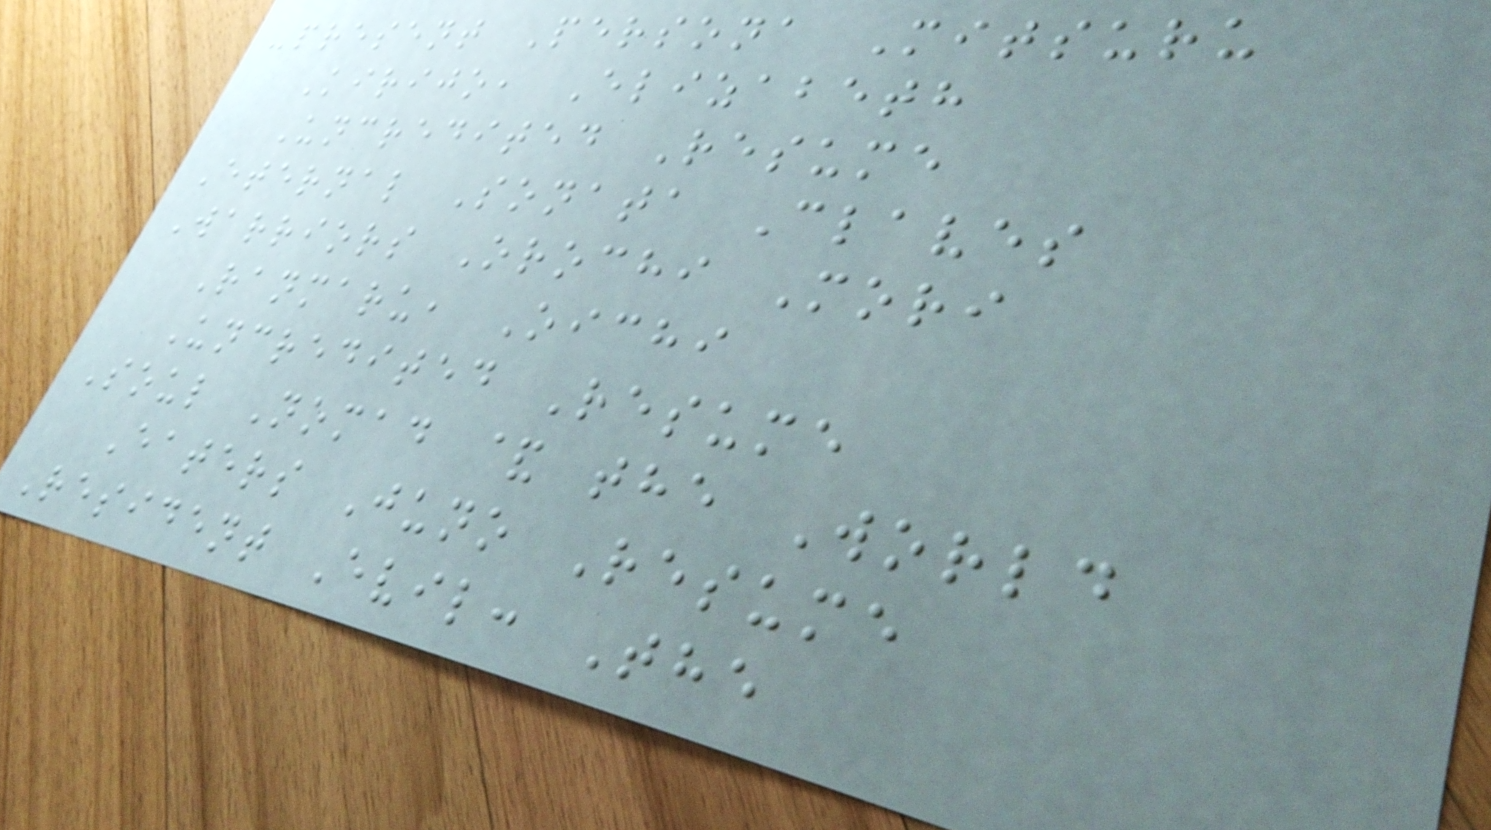-present Persona Mitsuru
Kirijo, Elizabeth
Uncredited Resume
Eternal Sonata Claves
Warriors Orochi Mori
Ranmaru, Oichi
Uncredited Resume
Soul Nomad & the World
Eaters Juno Resume
Resident Evil: The
